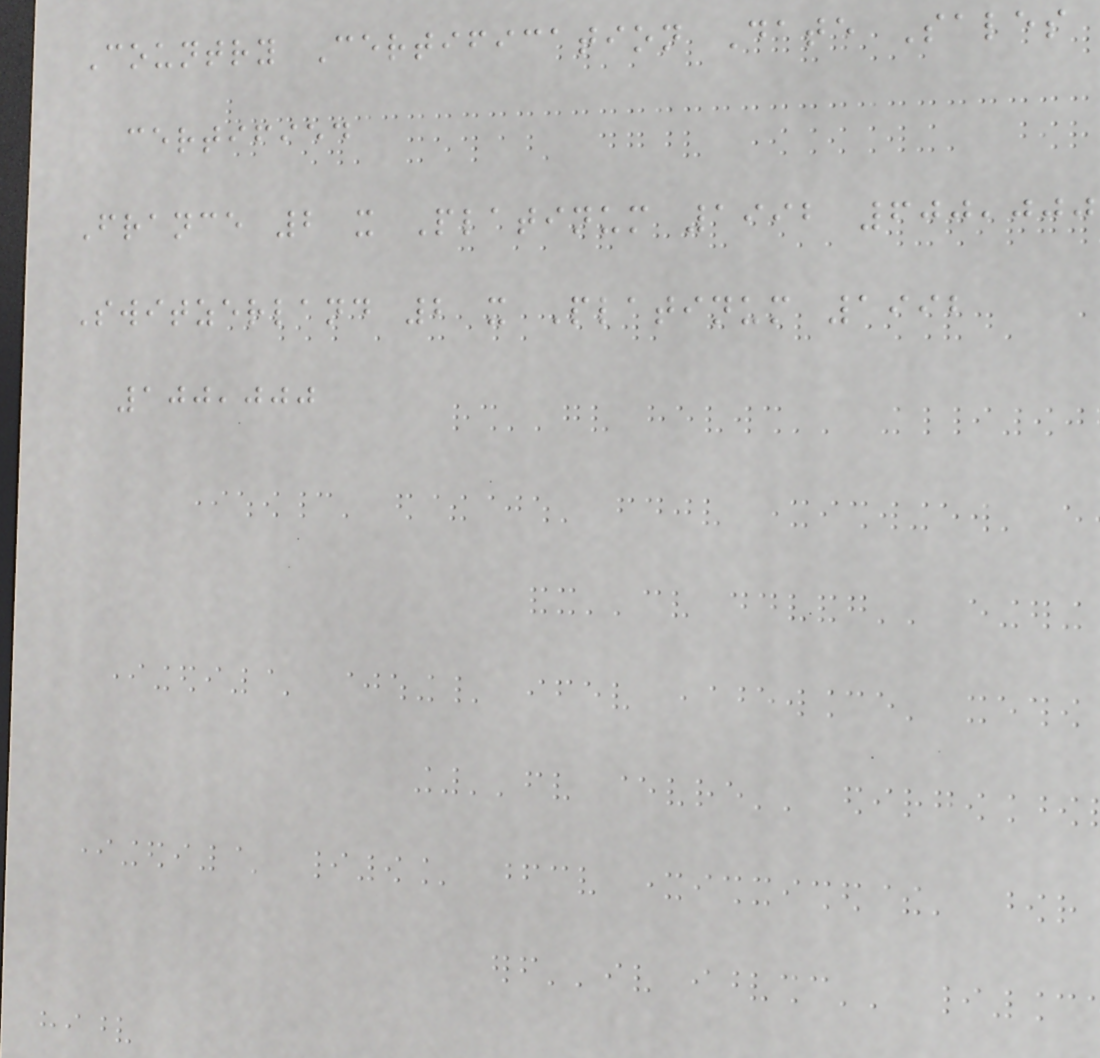Country Certification Date Sales
certified
France 2 x Platinum 1992 600,000
Switzerland 2 x Platinum 1992
100,000
